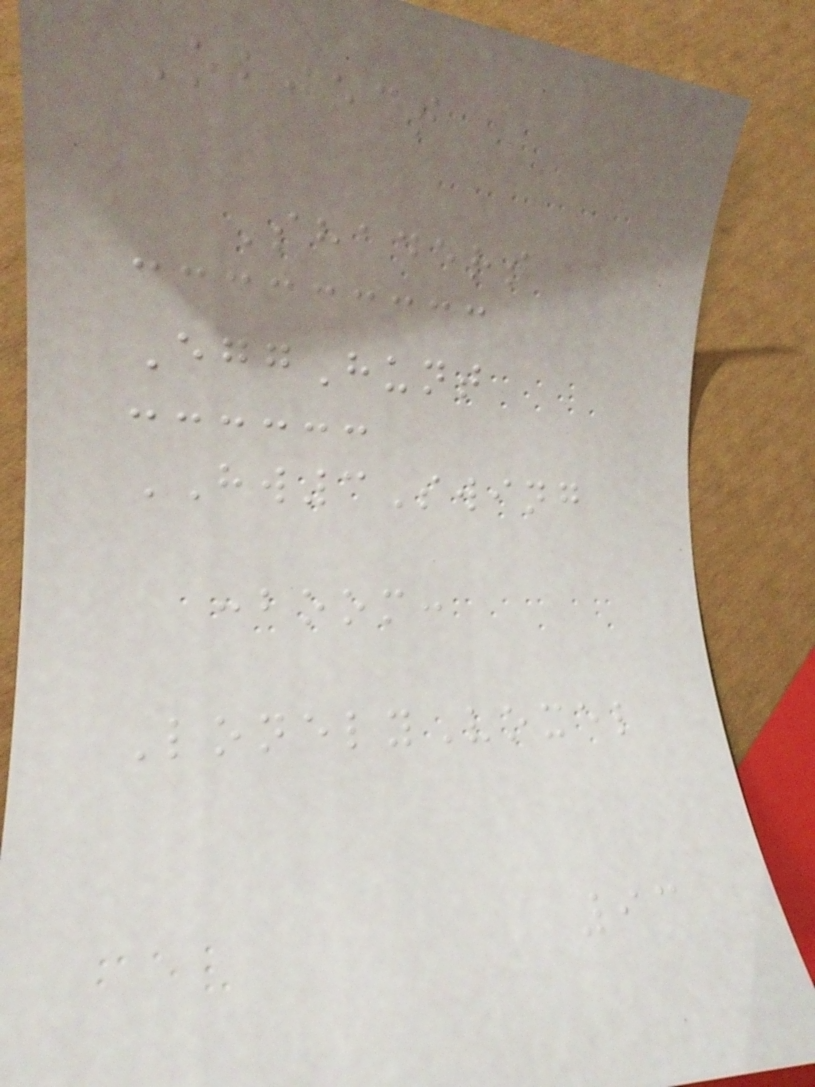Object
Shaders
EggHunt
HW3Swing
:boom:
LonelyVoxel
93
